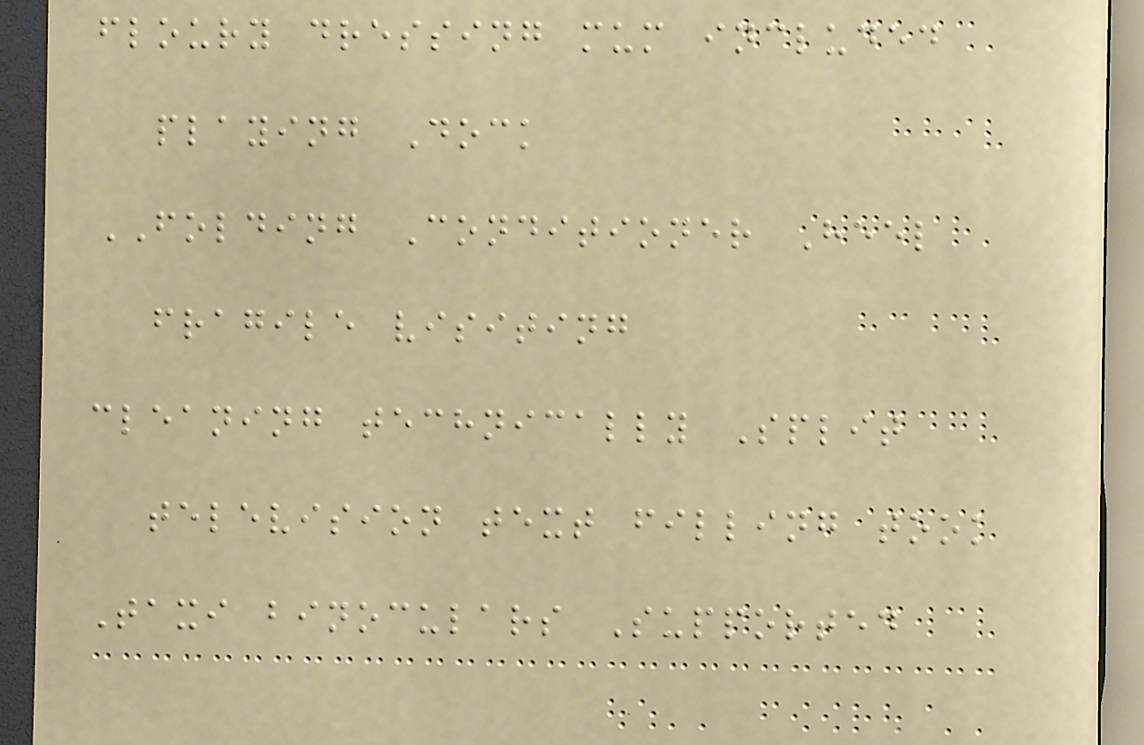floury dressing mum included
playing Dock
FOLDING Conditioner Heel
fragile visiting
cleaning technically Split
television text filling took
Taxi binoculars Supported
